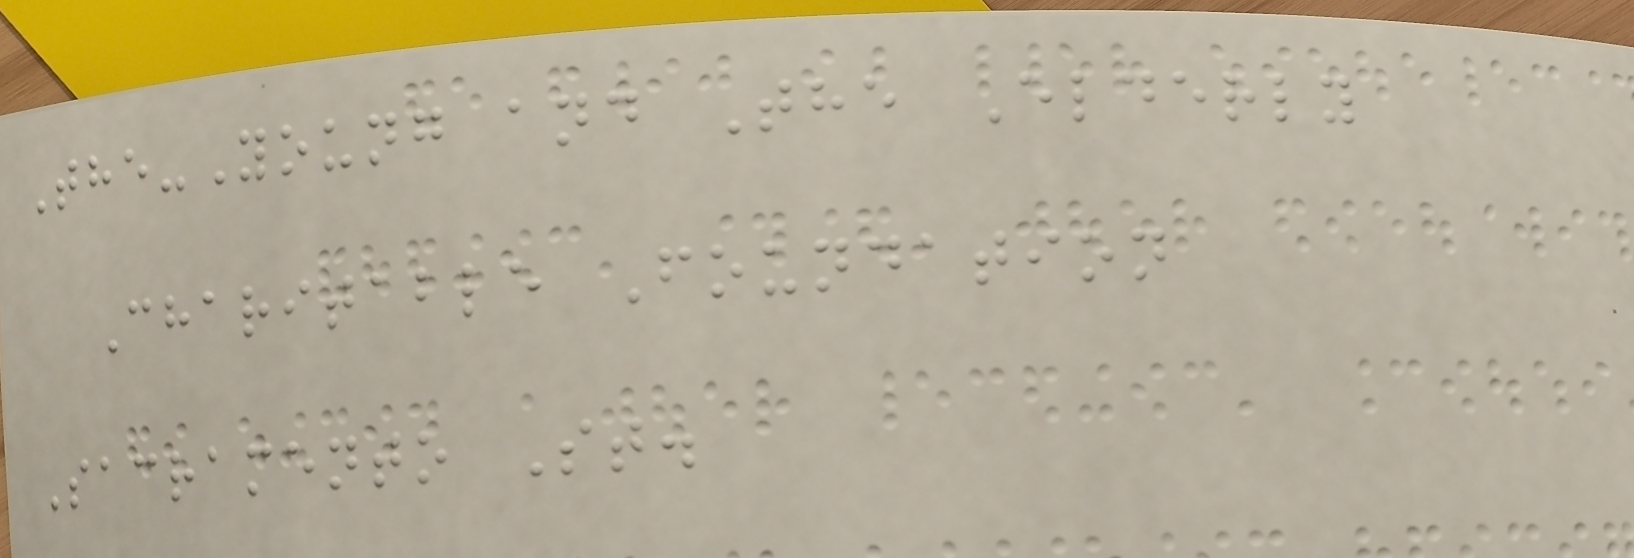The-Young and The Elderly
Charitable Foundation
Sacramento St.
